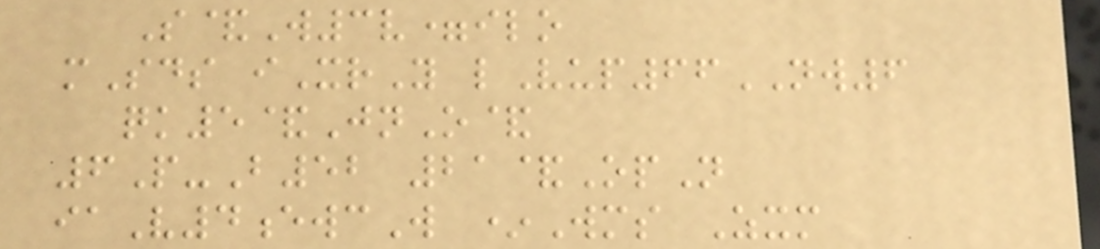S&W3v=ilo
mSds iXrY lVup66NW6
qk5&JnO&
6P-B52 21&OpN
iaV4ewcW *Wms Zxm
